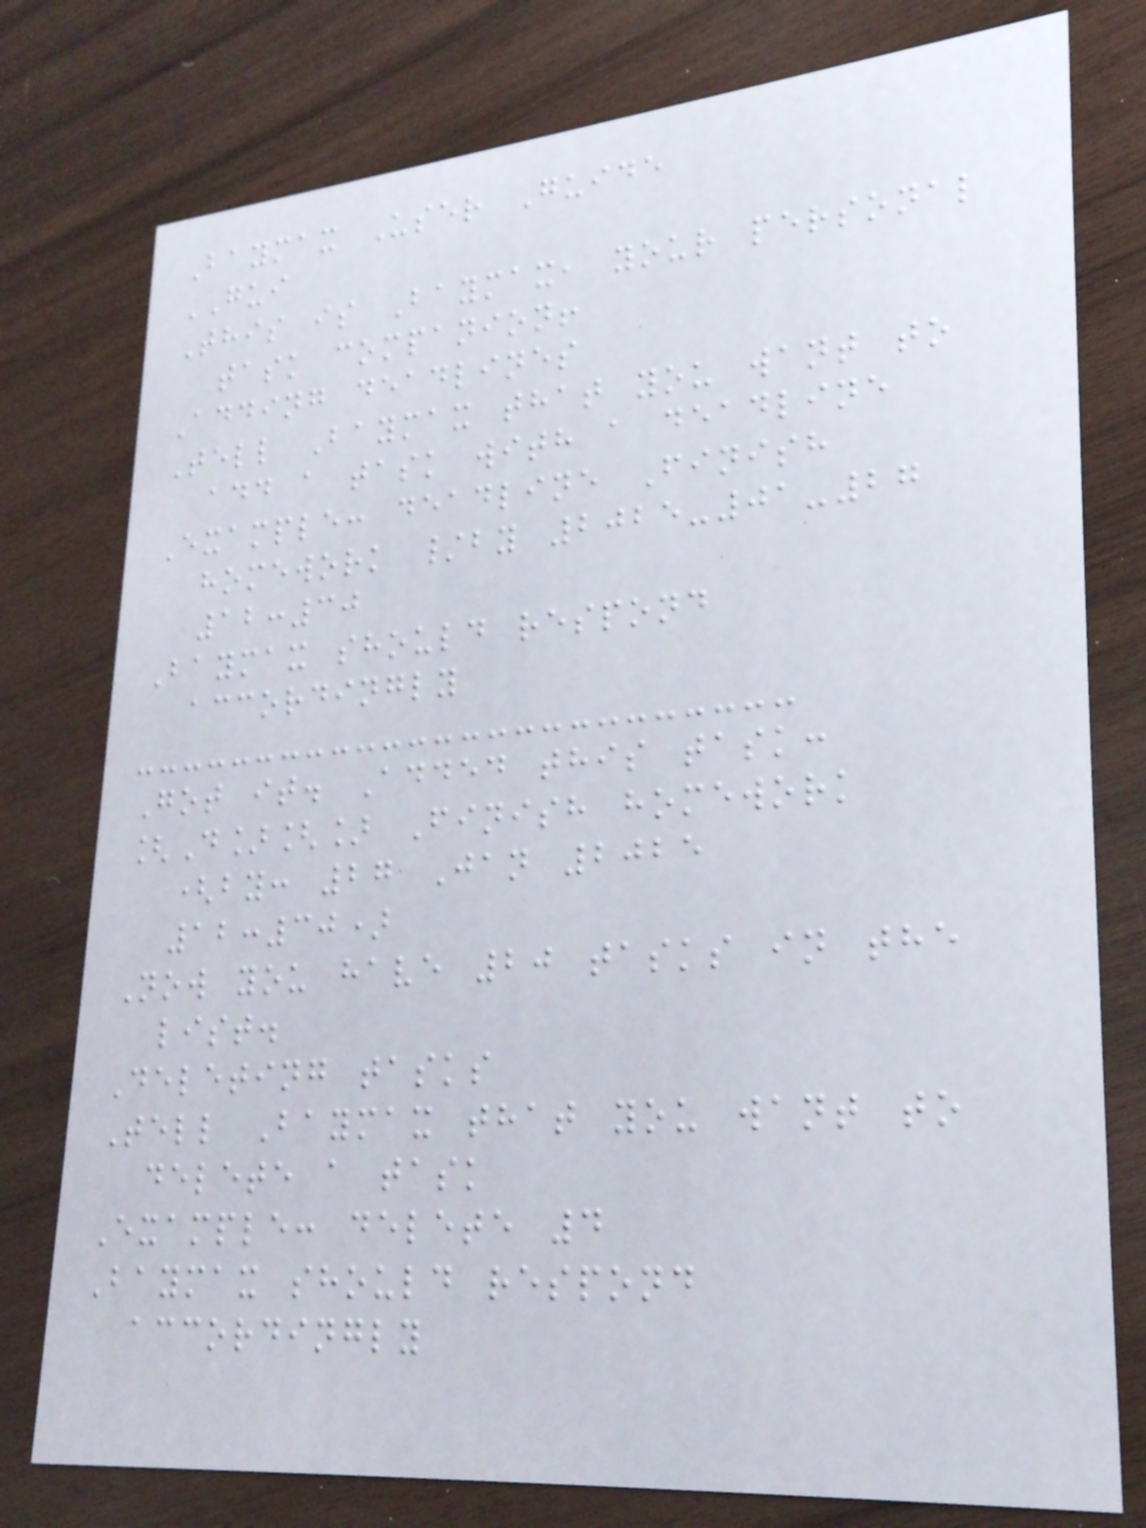Baymax User Guide
GUI
This is Baymax, your personal
task companion!
Adding deadlines
Tell Baymax that you want to
add a task with a deadline
Example: deadline Finish
homework /by 2025-01-27
12:30
Baymax should respond
accordingly
Got it. Added this task:
[D][] Finish homework
(by: 27 Jan 2025
12:30)
Now you have 20 tasks in the
list.
Deleting tasks
Tell Baymax that you want to
delete a task
Example: delete 4
Baymax should respond
accordingly
